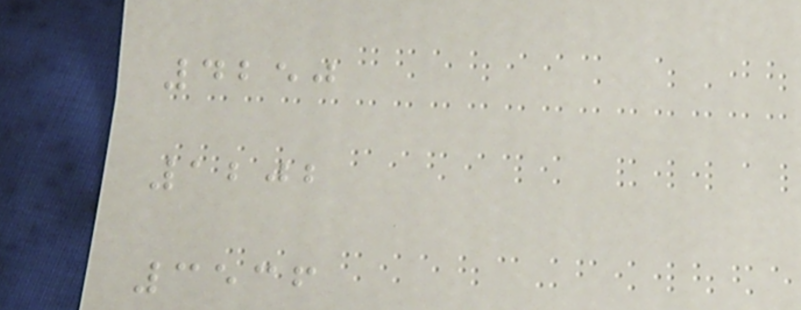4250
1202
3536
